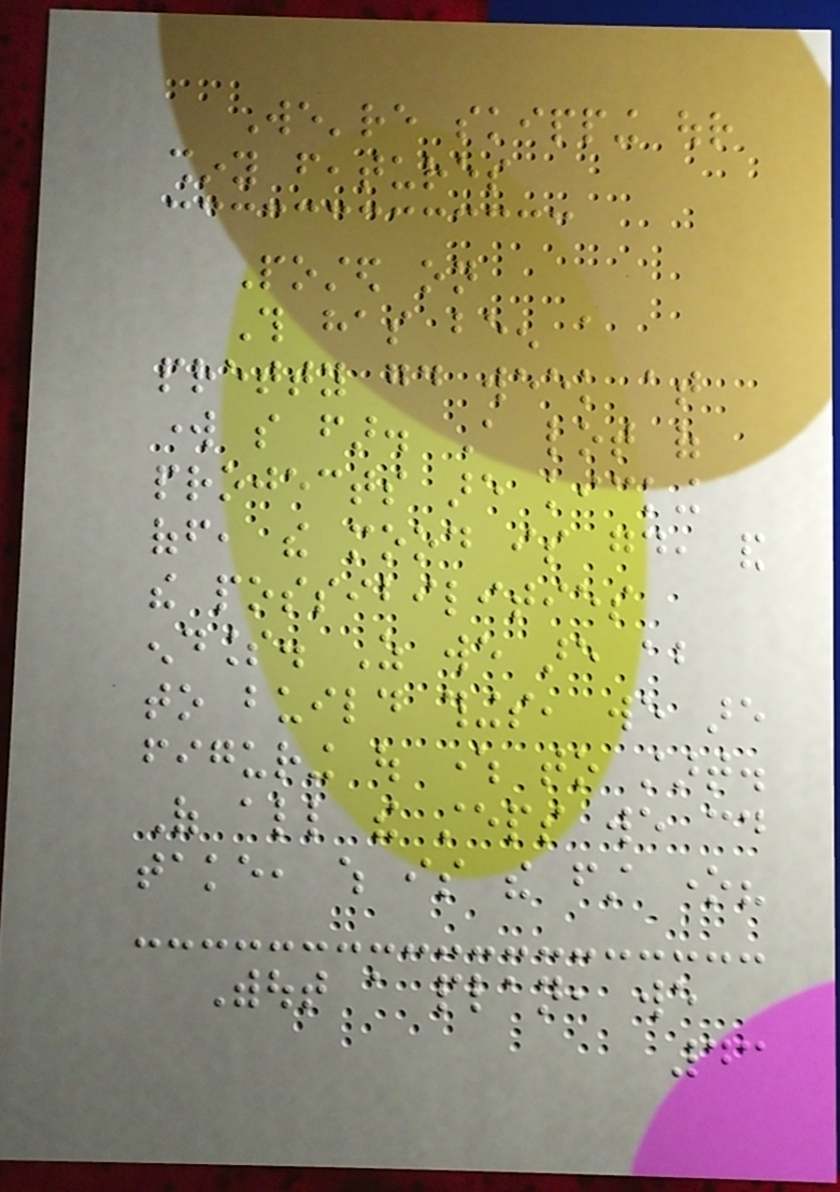We're skipping our
shiny features
Posted on
This has been a
pretty good week at
work so far. A lot of
projects are kicking
off, the mood is good, and
the possibilities
endless. As we are about
to build things, we are
figuring out where to start.
Of all the steps we could
take, which is the first one?
Without a plan, we
43
